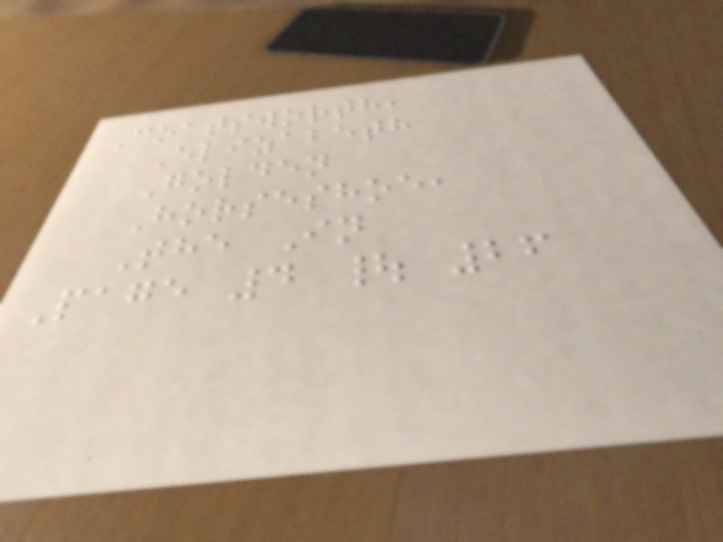Coatsworth,
Elizabeth
Golden
Horseshoe,
The In
Page 4 | 26
